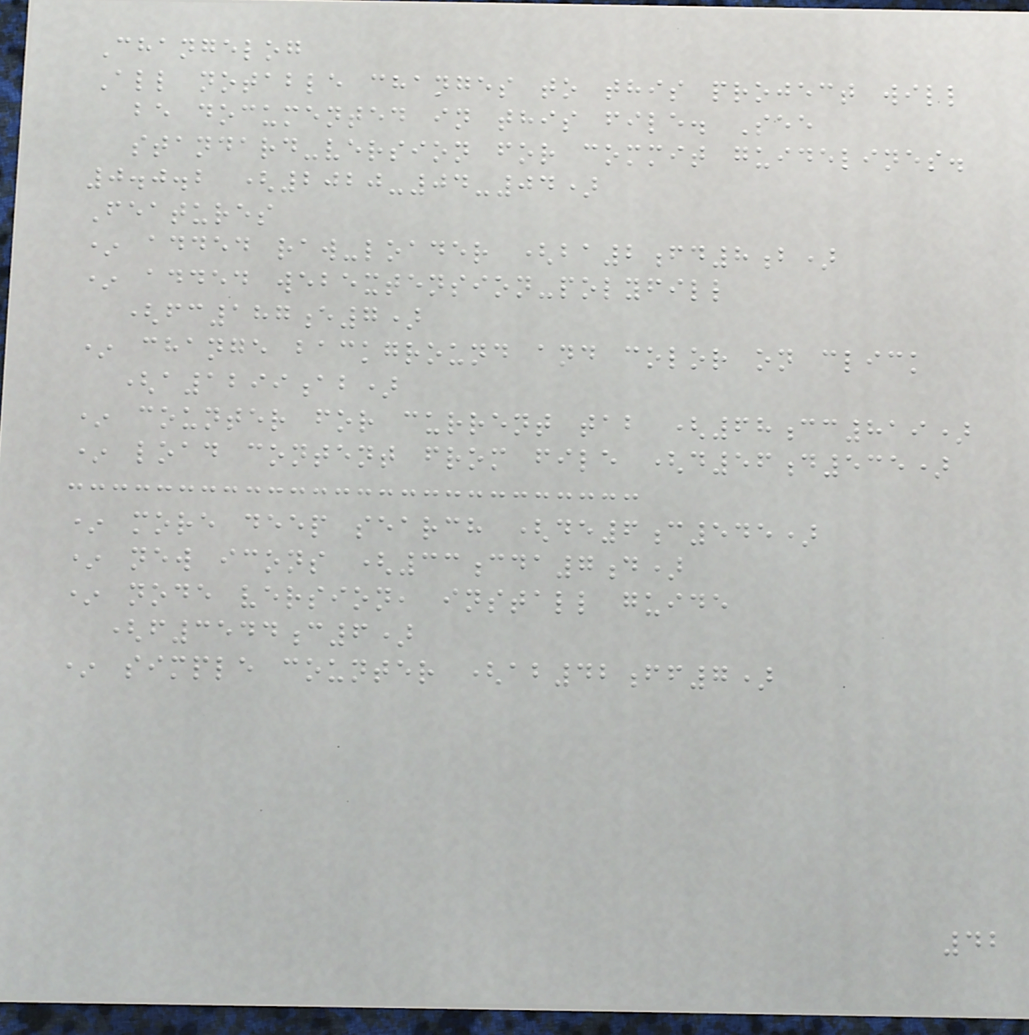Changelog
All notable changes to this project will
be documented in this file. See
standard-version for commit guidelines.
0.0.2 (2020-04-04)
Features
* added raw-loader (ba2fd8b)
* added webextension-polyfill
(fc187e7)
* change background and color on click
(a1299ab)
* counter for current tab (68cc819)
* load content from file (d56d535)
* more deep search (de6c545)
* new icons (33cda7d)
* node version, install guide
(f3544c6)
* simple counter (ab42ff7)
42
